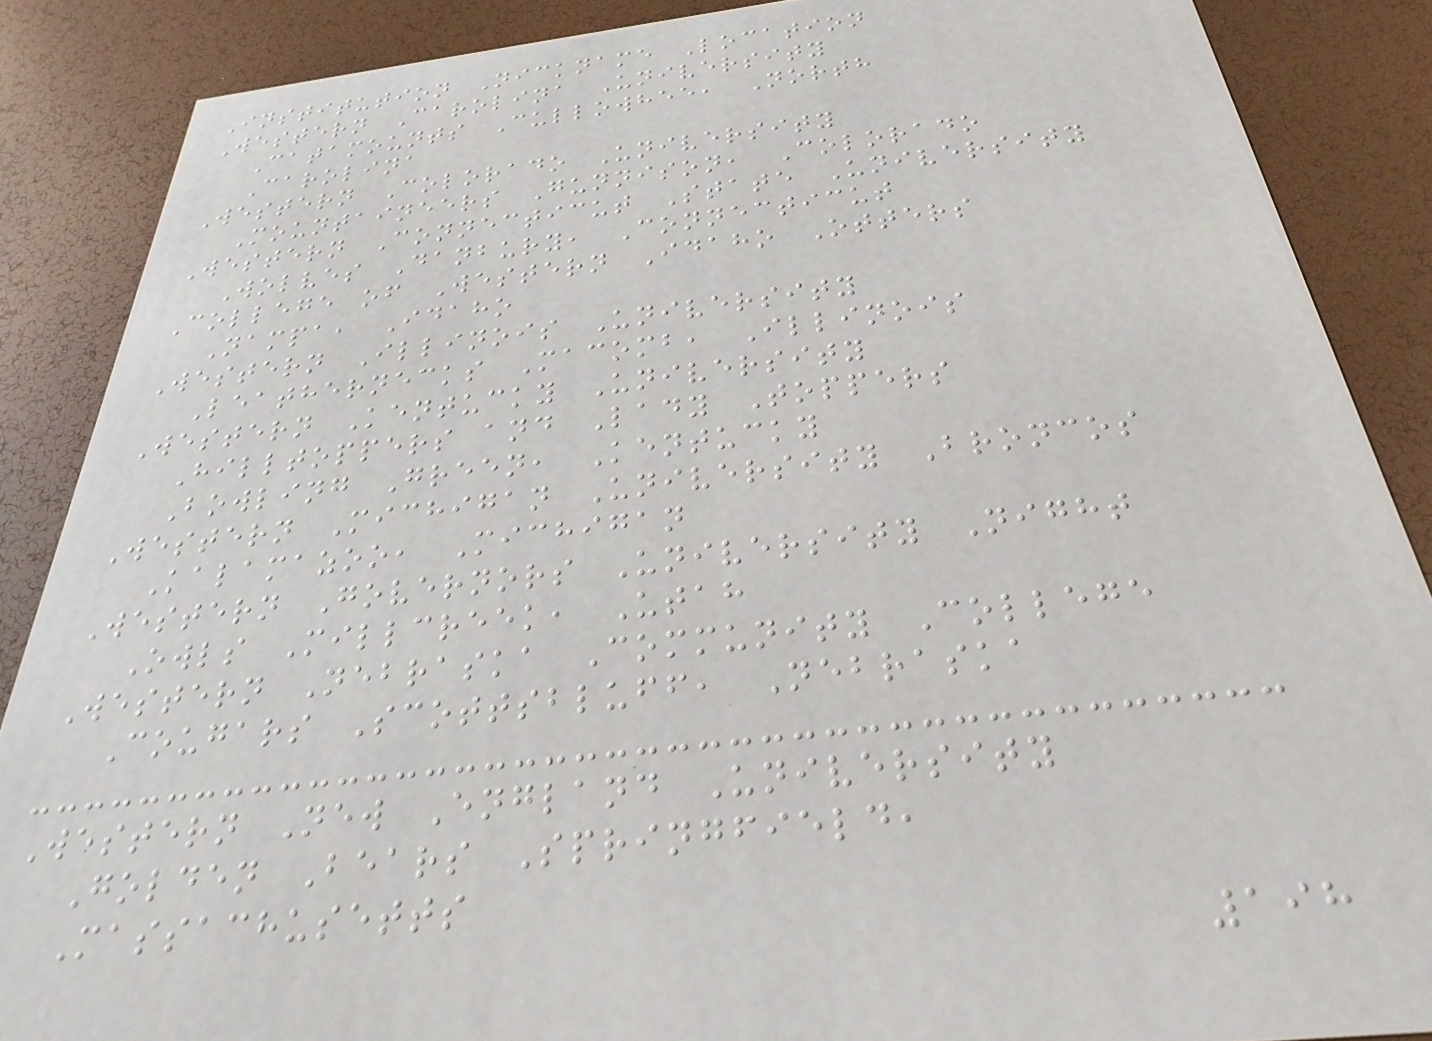Institution Nickname Location
Western Carolina University
Catamounts Cullowhee, North
Carolina
Western Colorado University
Mountaineers Gunnison, Colorado
Western Connecticut State University
Wolves Danbury, Connecticut
College of Western Idaho Otters
Nampa, Idaho
Western Illinois University
Leathernecks Macomb, Illinois
Western Kentucky University
Hilltoppers and Lady Toppers
Bowling Green, Kentucky
Western Michigan University Broncos
Kalamazoo, Michigan
Western Governors University Night
Owls Millcreek, Utah
Western Nebraska Community College
Cougars Scottsbluff, Nebraska
Western New England University
Golden Bears Springfield,
Massachusetts
198
